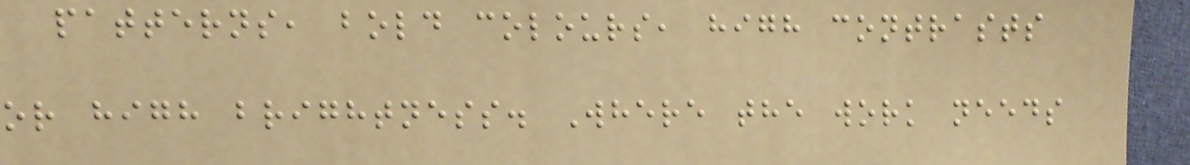patterns, bold colours, high contrasts
or high brightness. Where the work needs
